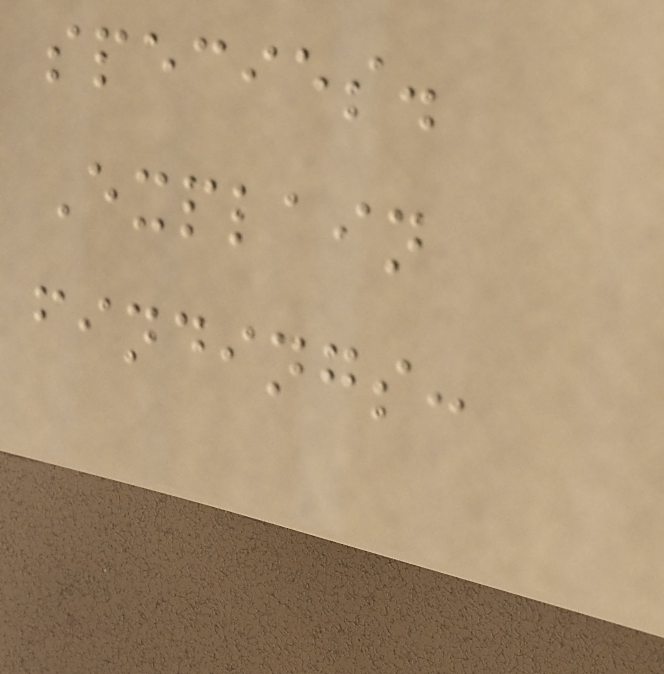species.
Explain
findings:
